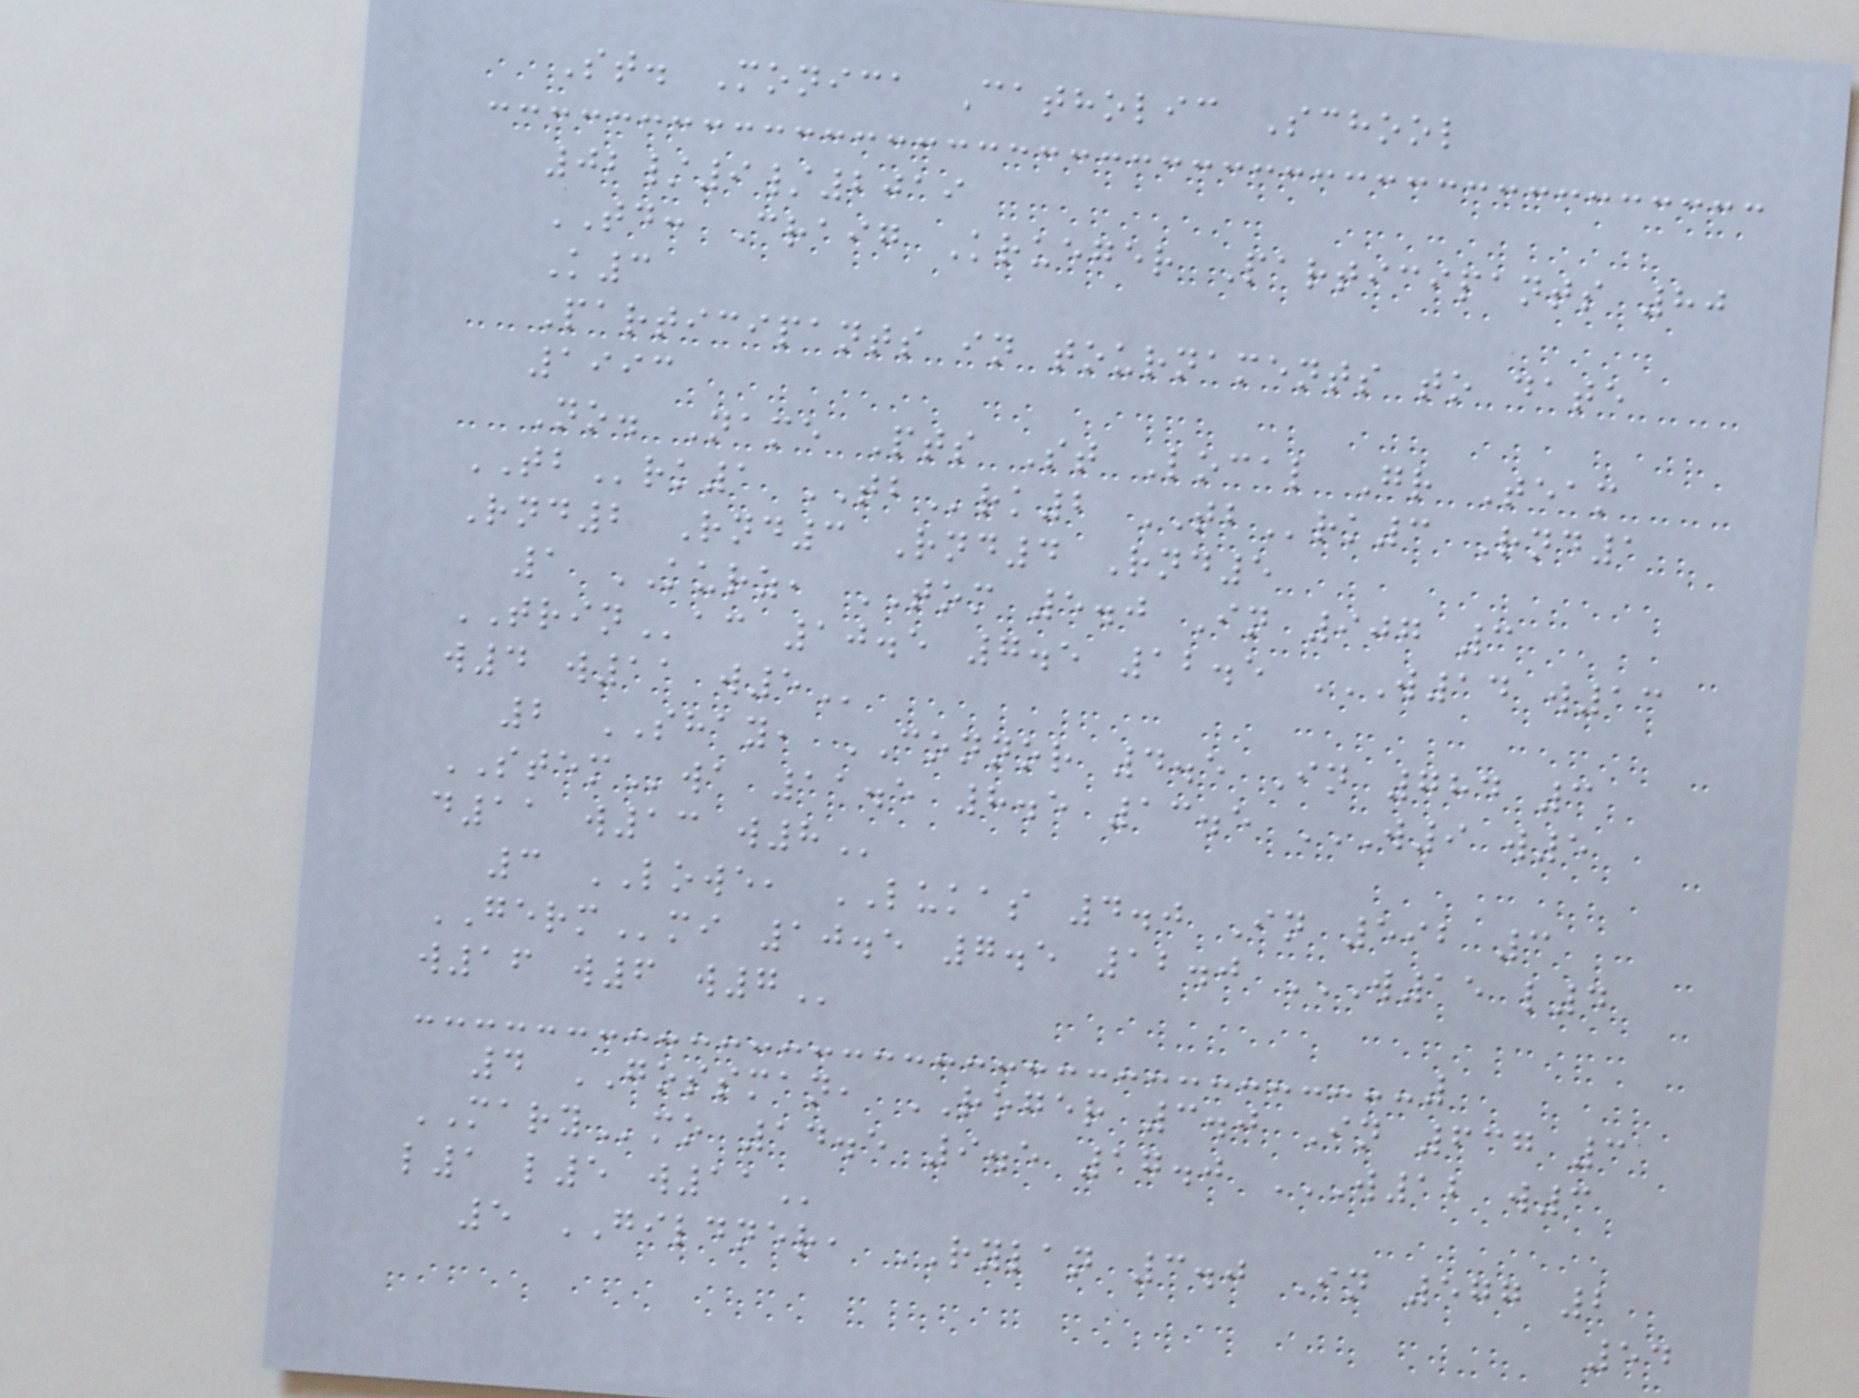St. Monica Catholic School
02/9/2019
TD: Craig Krueger Participants 80
K3
Participants in tournaments to date
1993
No. Name Pts St Local Gr Team
TBrk1 TBrk2 TBrk3 Rnd1
Rnd2 Rnd3 Rnd4 Rnd5
1 KURZ, TOM 5.0 In 907 3
TRINac 10.5 7.5 12.5 W14 W13
W4 W11 W5
2 SHAY, CONNOR 4.5 In 784 3
STEMwa 11.5 8.5 13.5 W9 W5
D11 W13 W8
3 LOWE, LUKAS 4.0 In 592 3
GERMmi 10.5 7.5 12.0 W15 L4
W16 W6 W7
4 GOSSMAN, ROGER 3.0 In 637 3
MARYmo 14.5 9.5 17.0 W12 W3
L1 L5 W11
5 GILDNER, RYLAN 3.0 In 577 2
54
